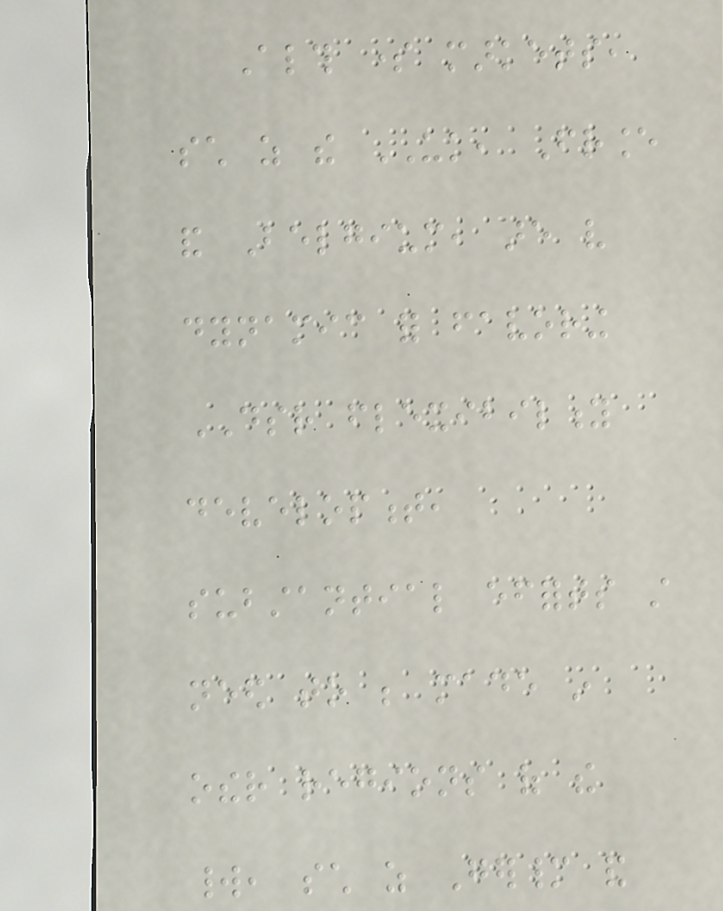Although some markets,
such as the UK, France
and Belgium, are very
dynamic for favoring
DSR flexibility
development,
substantial efforts still
need to be made in
other regions of the
world, such as Germany and
